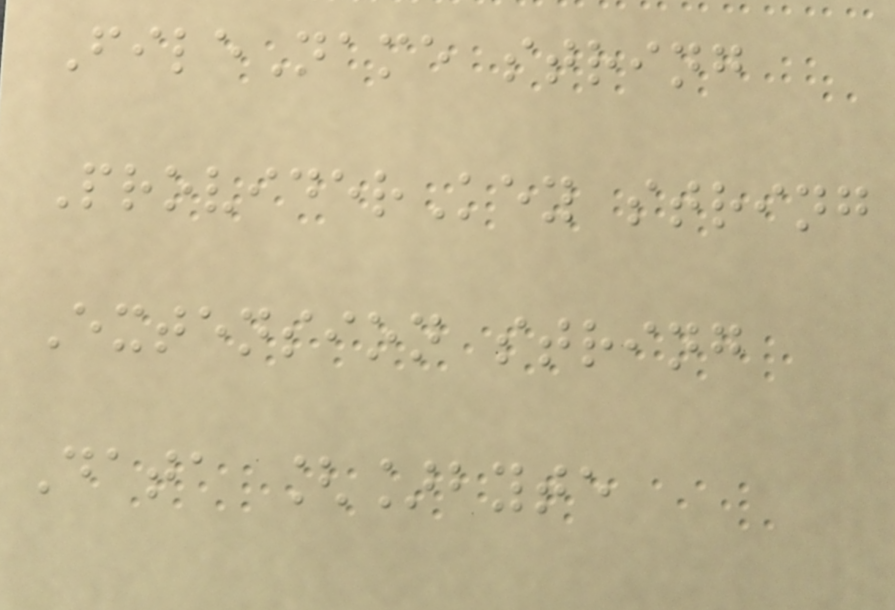FileName string
ProviderKey string
Extension string
Data []byte
